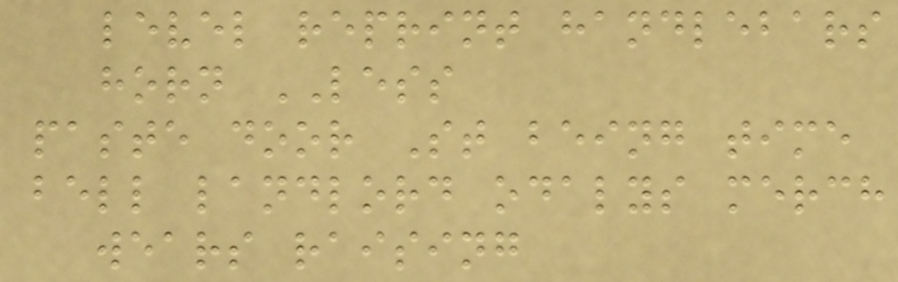level reprint handlebars
horn LESS
paste door St being time
bell landlord odalys merch
wears raising
